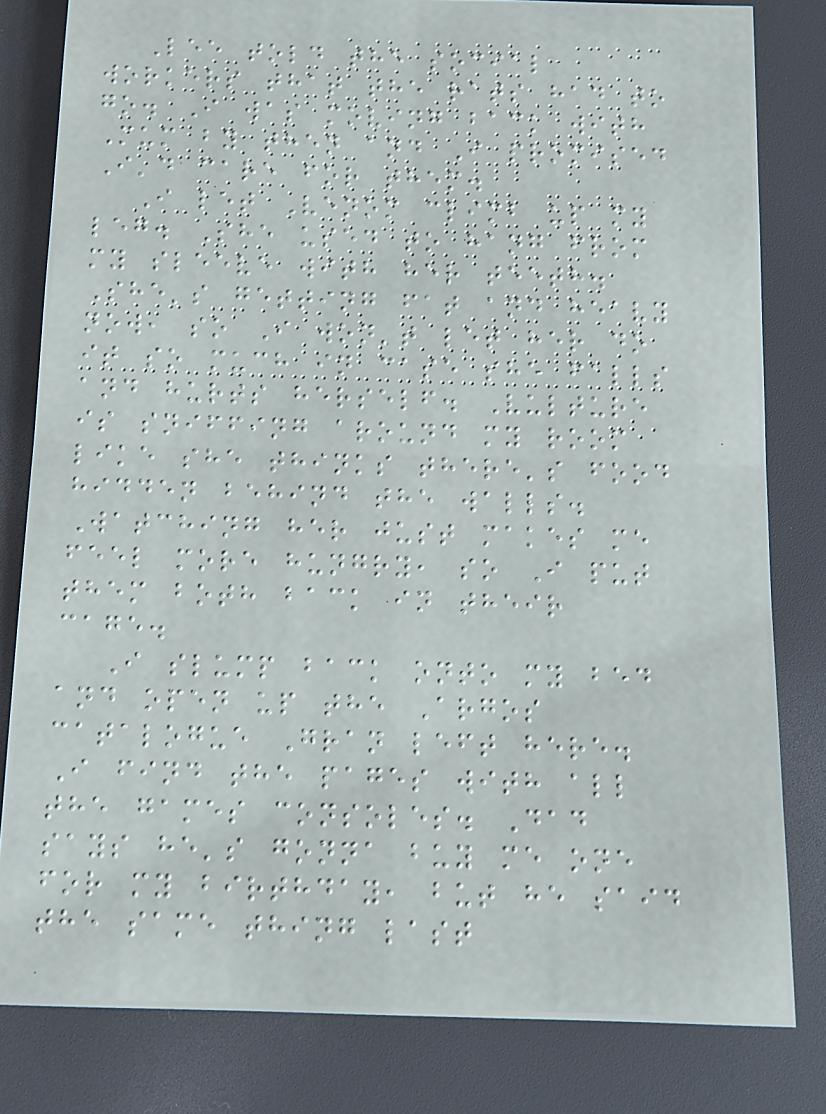Lee told the social
workers that the rats had to
go. I was moving back with
Mum by then and I promised
I'd care for them.
I let Venom climb up my
leg. She used to hang from
my sleeve with her teeth.
She's getting fat and heavy
now, so I won't let her do
it so much in case she falls
and hurts herself. Vulture
is sniffing around my room
like she thinks there's food
hidden behind the walls.
Watching her just makes me
feel more hungry, so I put
them both back in their
cage.
I slump back onto my bed
and open up the Argos
catalogue Gran left here.
I find the pages with all
the games consoles. Dad
says he's gonna buy me one
for my birthday, but he said
the same thing last
